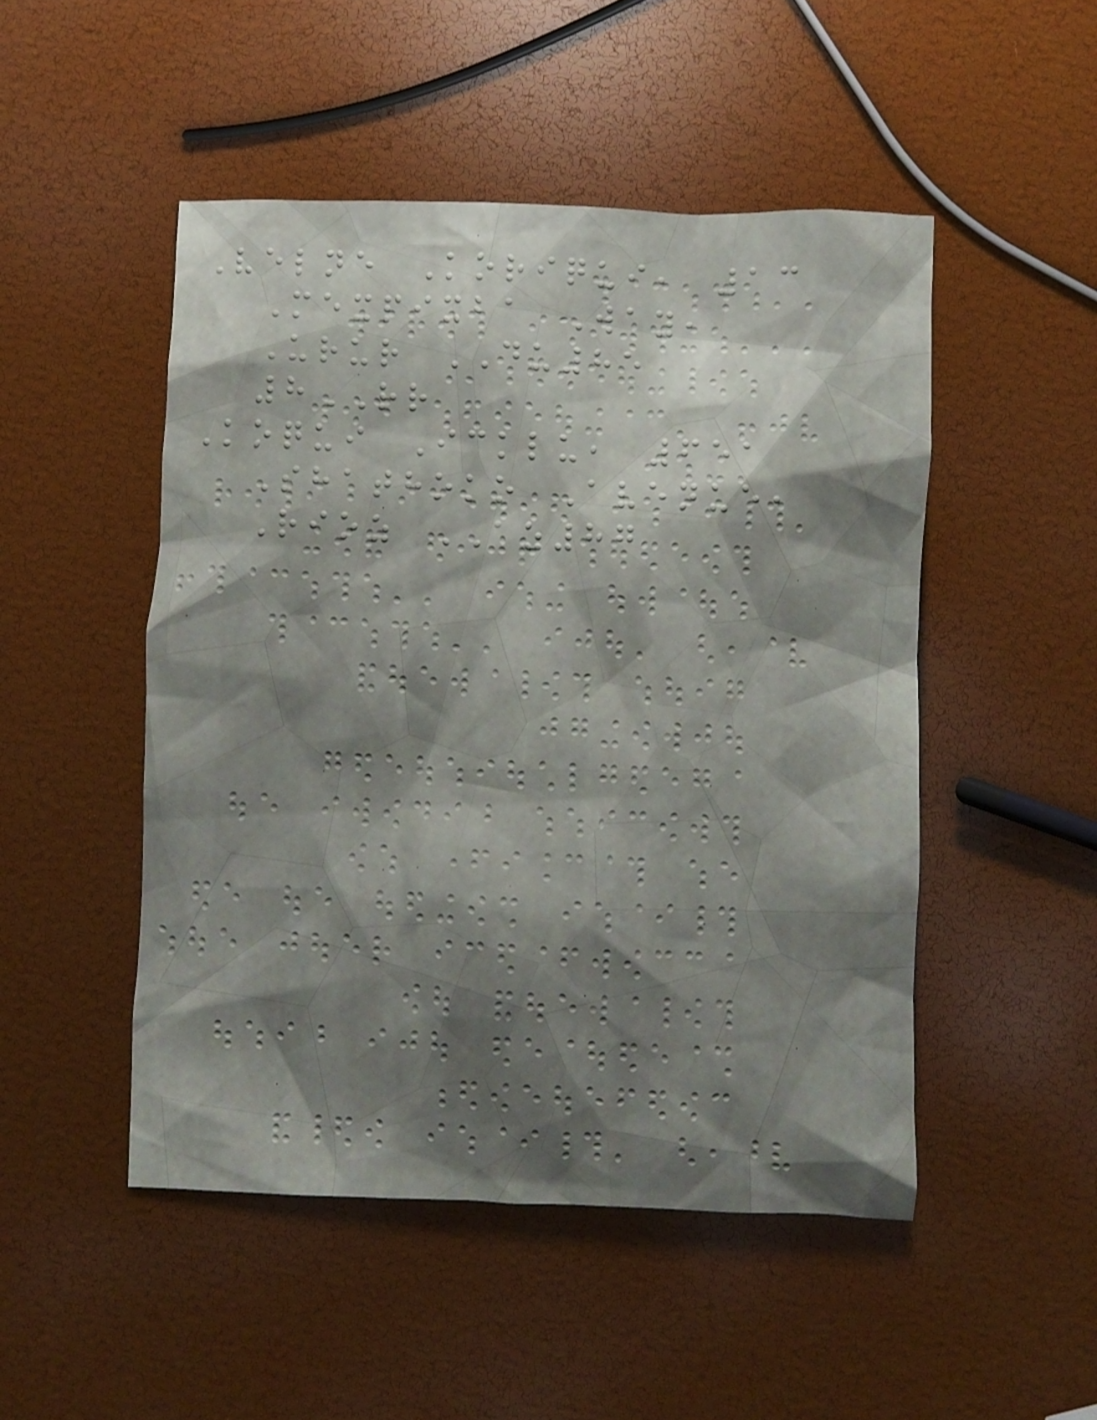Velne Koriqui, 13
Mexpixba Way,
Urur DU85
8RR
Koqui Icklu, 651
Shathoko Avenue,
Rioz AZ87
